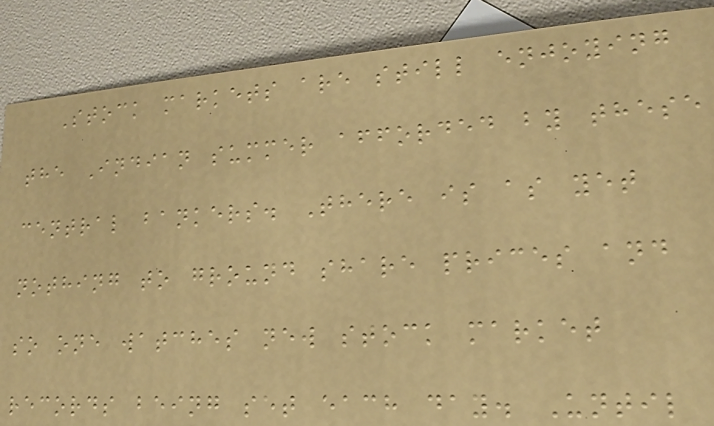Stock markets are still enjoying
the Indian summer afforded by these
central bankers. There is as yet
nothing to ground share prices and
so one watches new stock market
records being set each day. Until
